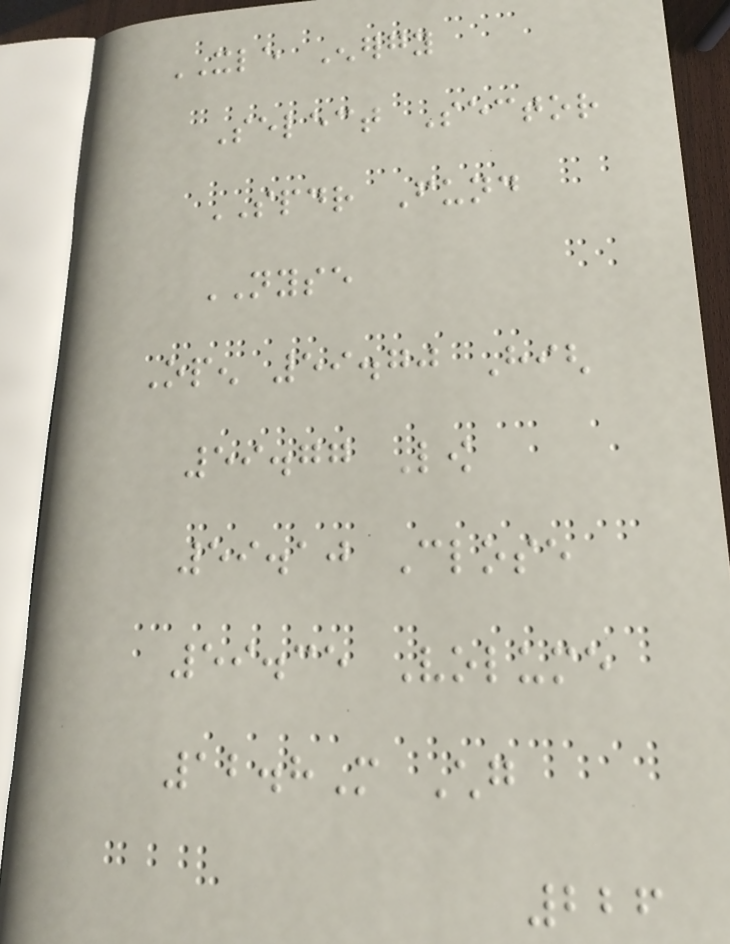XLE Energy
Select Sector
SPDR Fund
NYSE
Open 59.70 High
59.77 Low
59.10 Close
59.35 Volume
12.8M Chg
226
